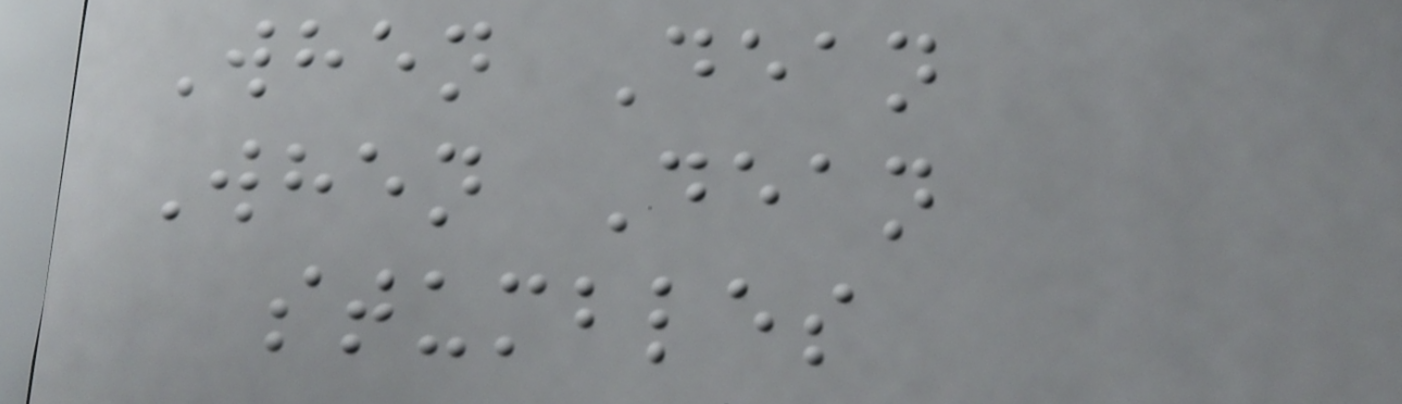When Dean
When Dean
stumbles
